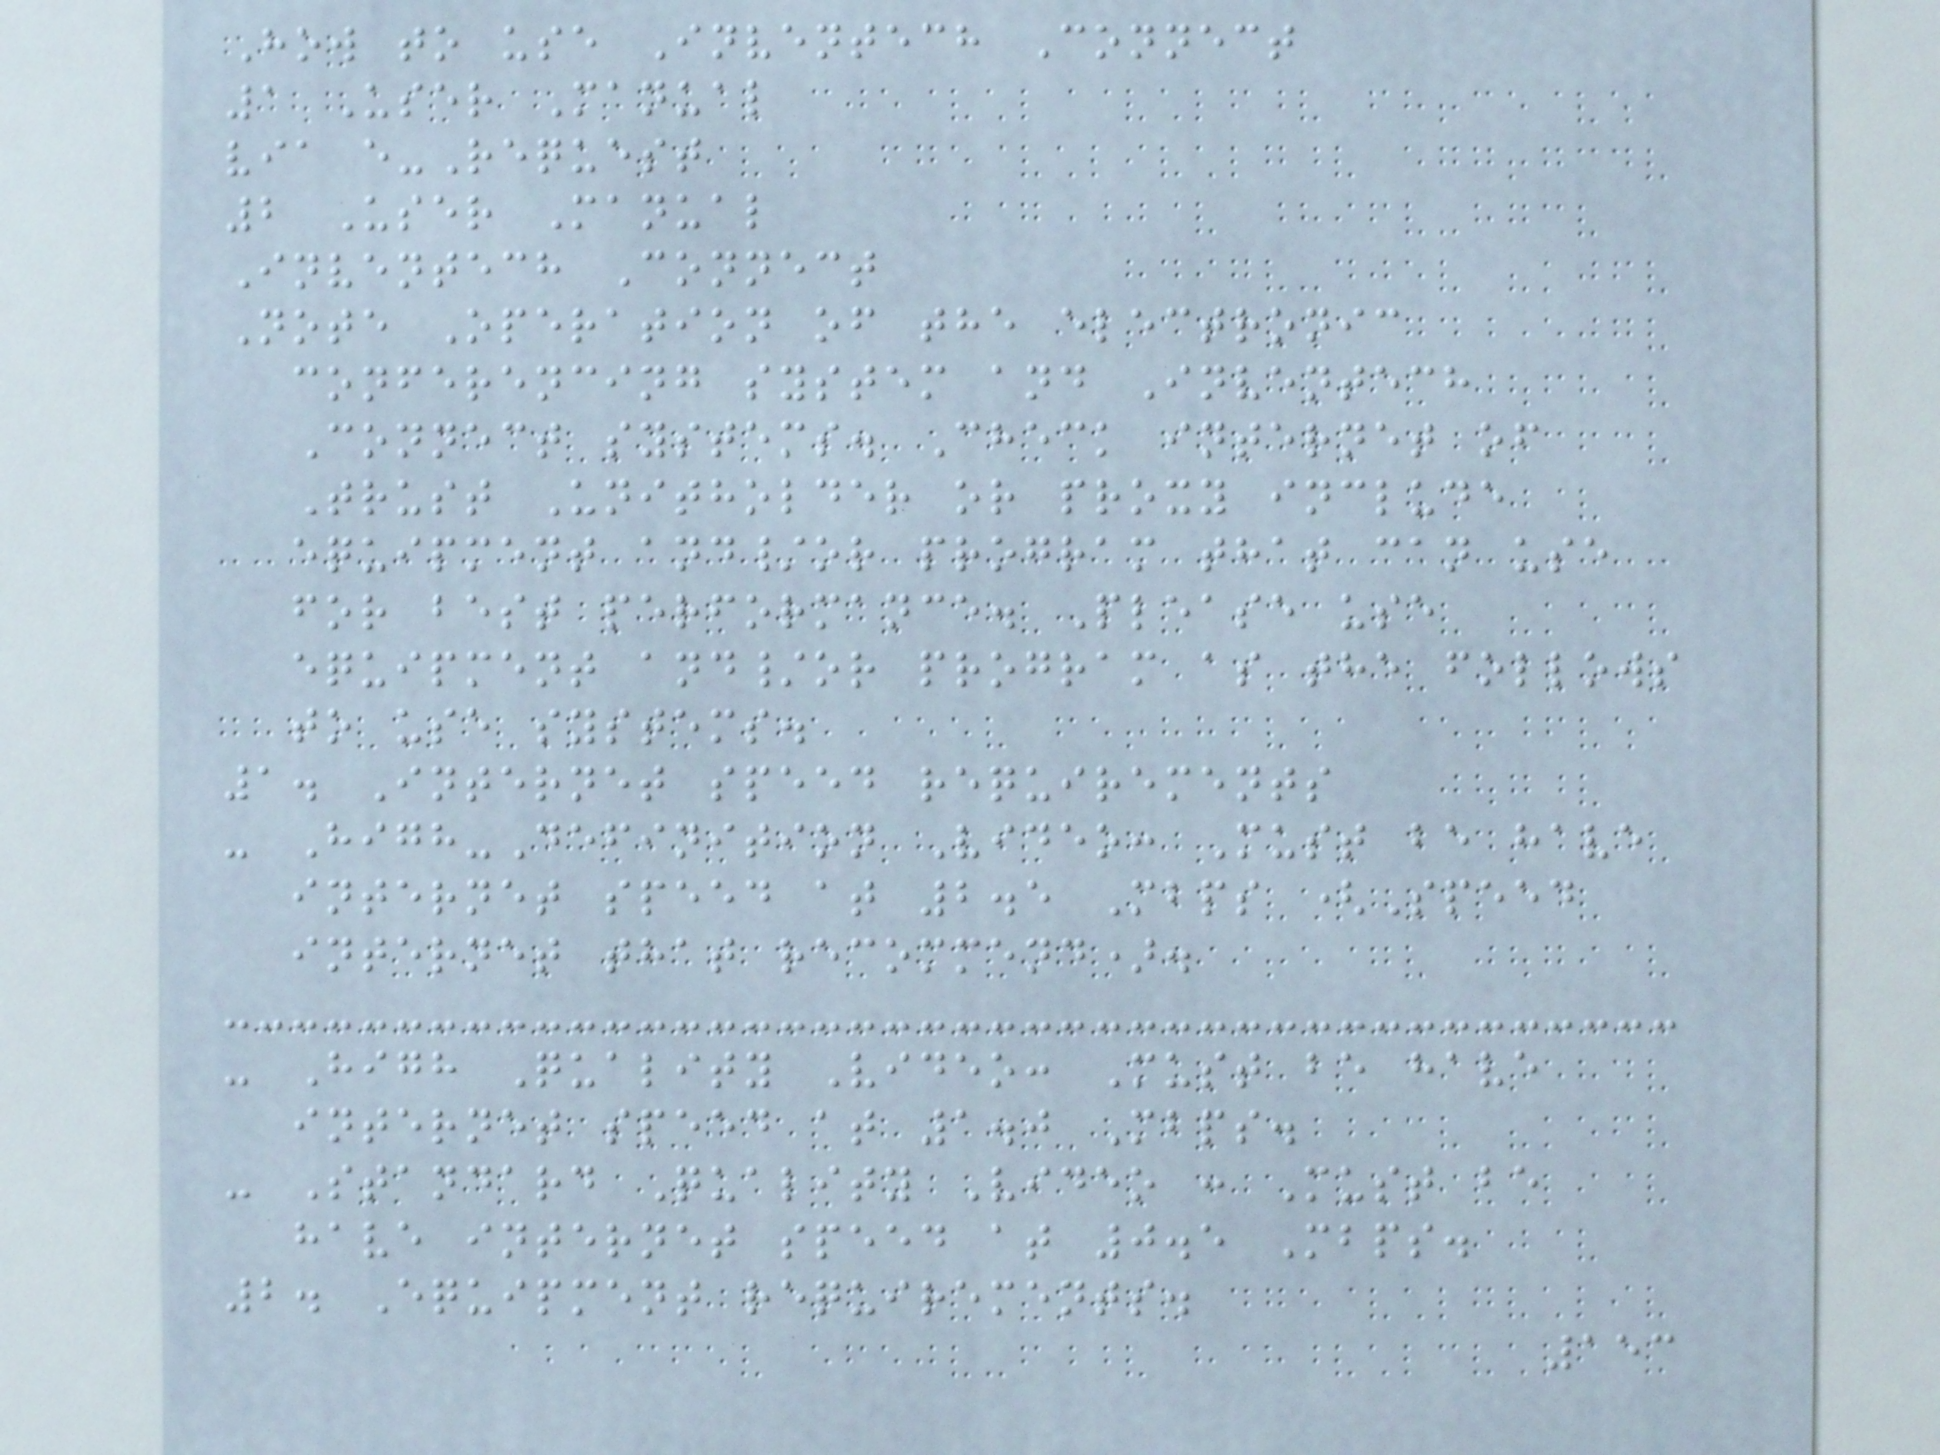How to use Inventech Connect
1 User Manual
via e-Request
2 User Manual
Inventech Connect
Note Operation of the electronic
conferencing system and Inventech
Connect systems. Check internet of
Trust Unitholder or proxy include
equipment and/or program that can use
for best performance. Please use
equipment and/or program as the follows
to use systems.
1. Internet speed requirements
- High-Definition Video: Must be have
internet speed at 2.5 Mbps (Speed
internet that recommend).
- High Quality Video: Must be have
internet speed at 1.0 Mbps.
- Standard Quality Video : Must be
have internet speed at 0.5 Mbps.
2. Equipment requirements.
153
